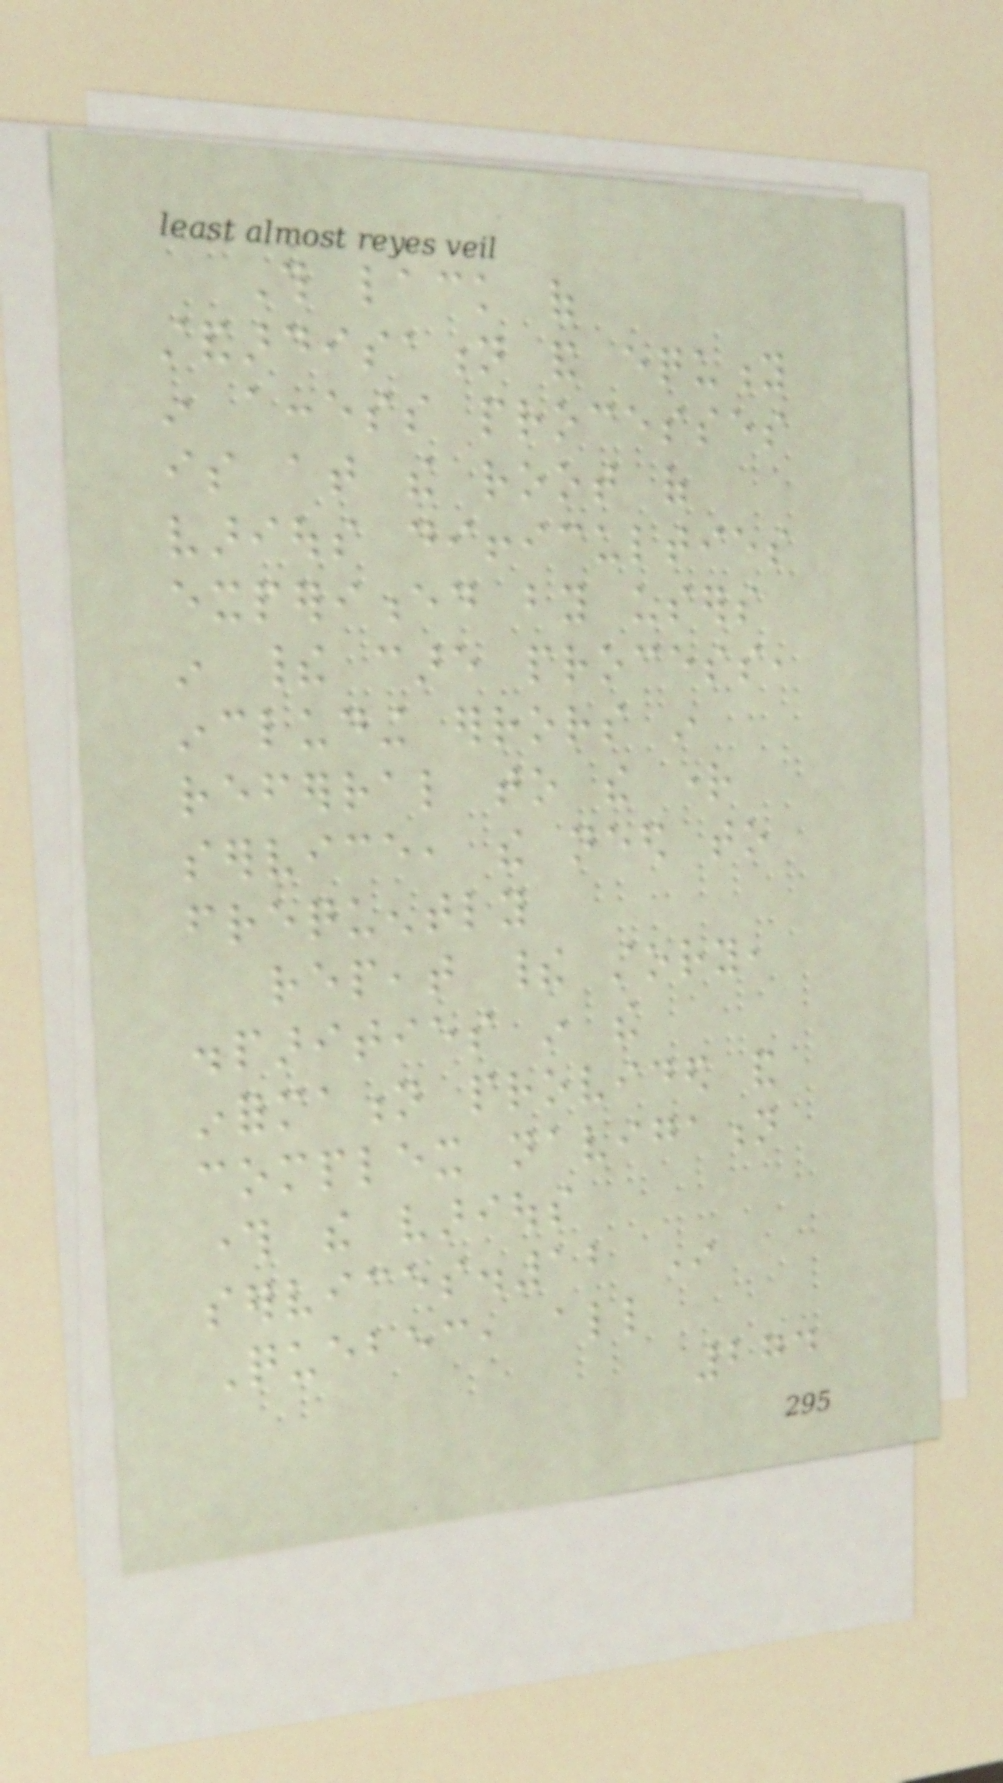This lack of
standardisation and equity
in access processes
is at the root of
various difficulties
experienced by users
in their care process,
including errors in
referral to the right
service, the need to
frequently
repeat their story,
disparities in the
information provided and
complex navigation
through the various
services.12 In
Quebec, all
274
